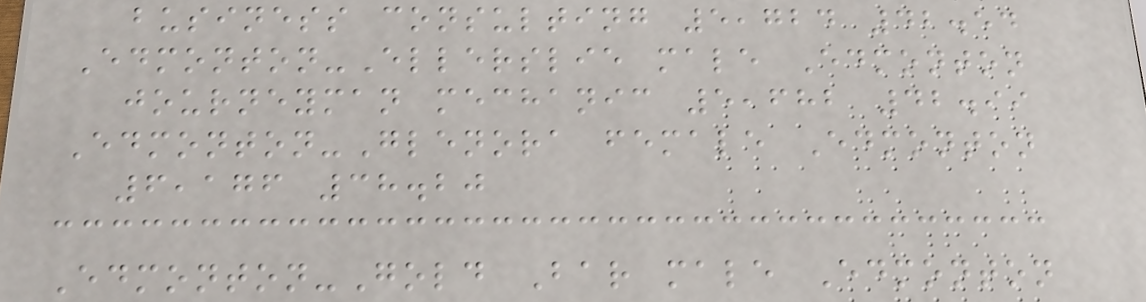business consulting 5,724 42.54
Edmonton-Ellerslie male Edmonton
journeyman mechanic 5,682 42.99
Edmonton-Glenora female Edmonton
6,176 38.20
Edmonton-Gold Bar male Edmonton
